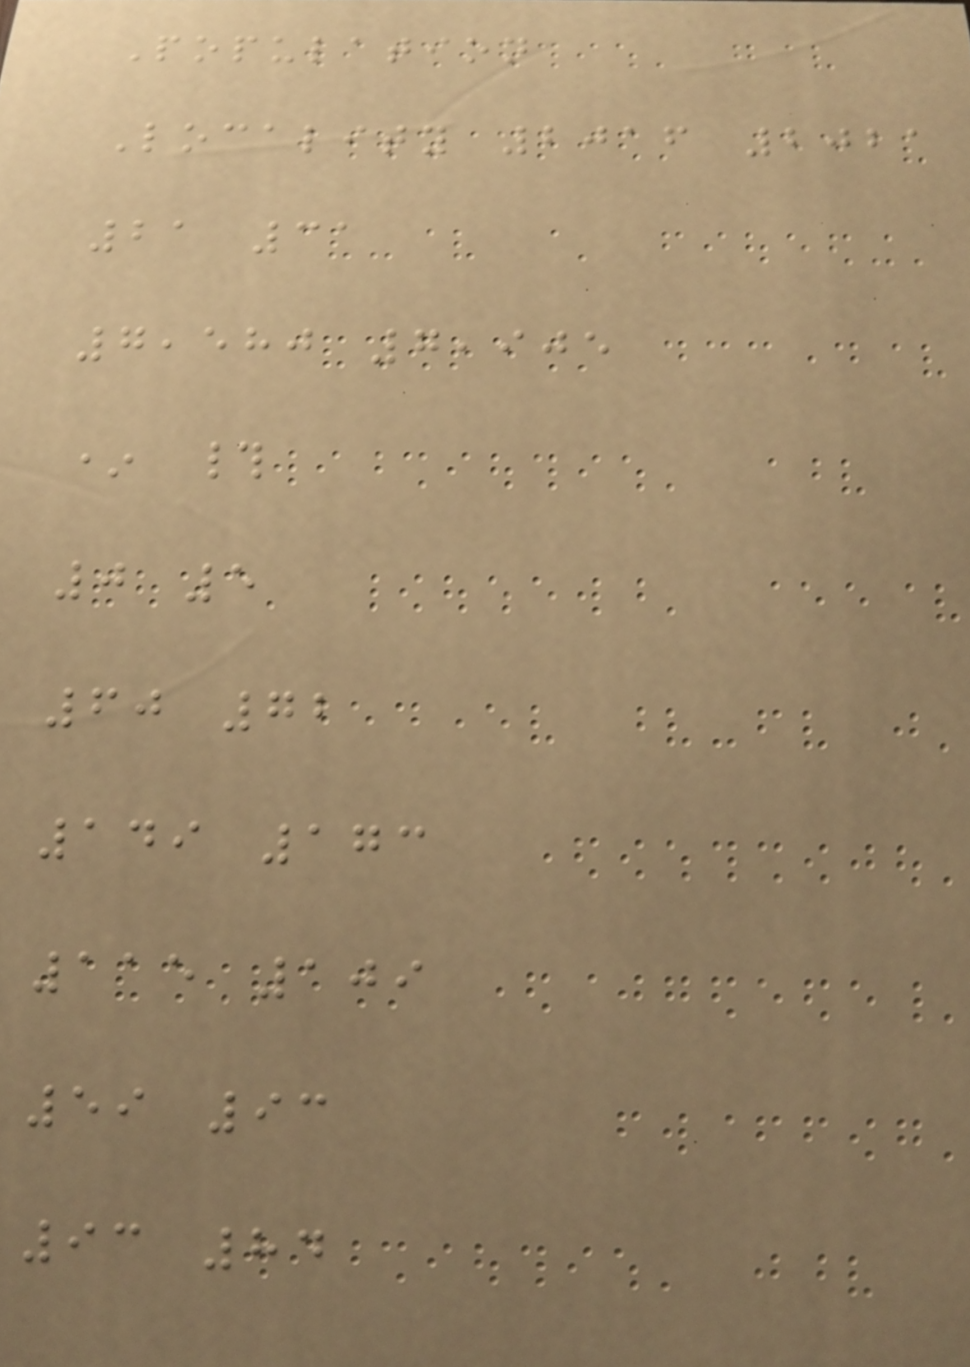Population
Locality 2016 2021
21 31
7,580 7,905
* #
0 5
60 72
149 173
115 109
59 93
93 84
